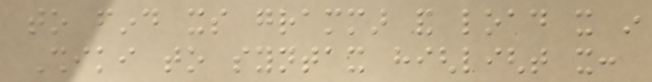to find its grammar and load it in
Shiki to syntax highlight it:
